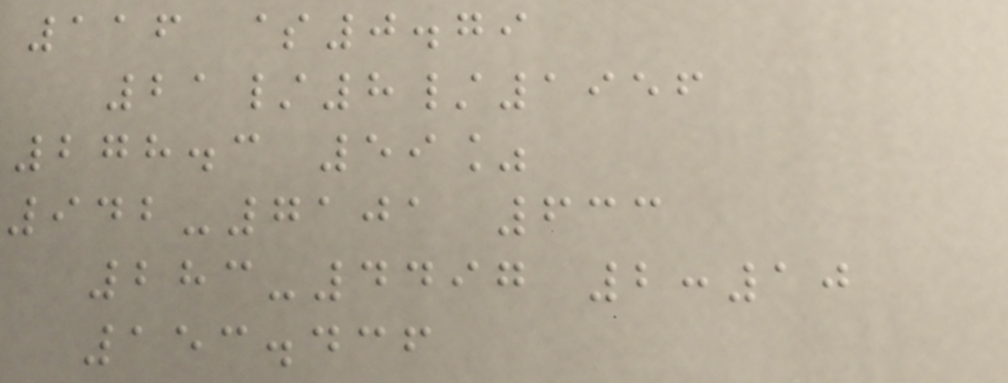116 $0.79
21/8/1956
278.3 59%
942-7101 633
283-4497 2:10
153.436
